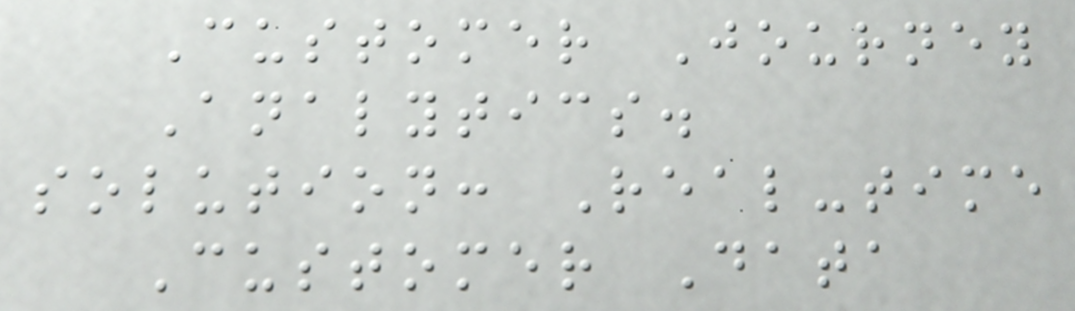Customer Journey
Analytics.
solution: Real-time
Customer Data
